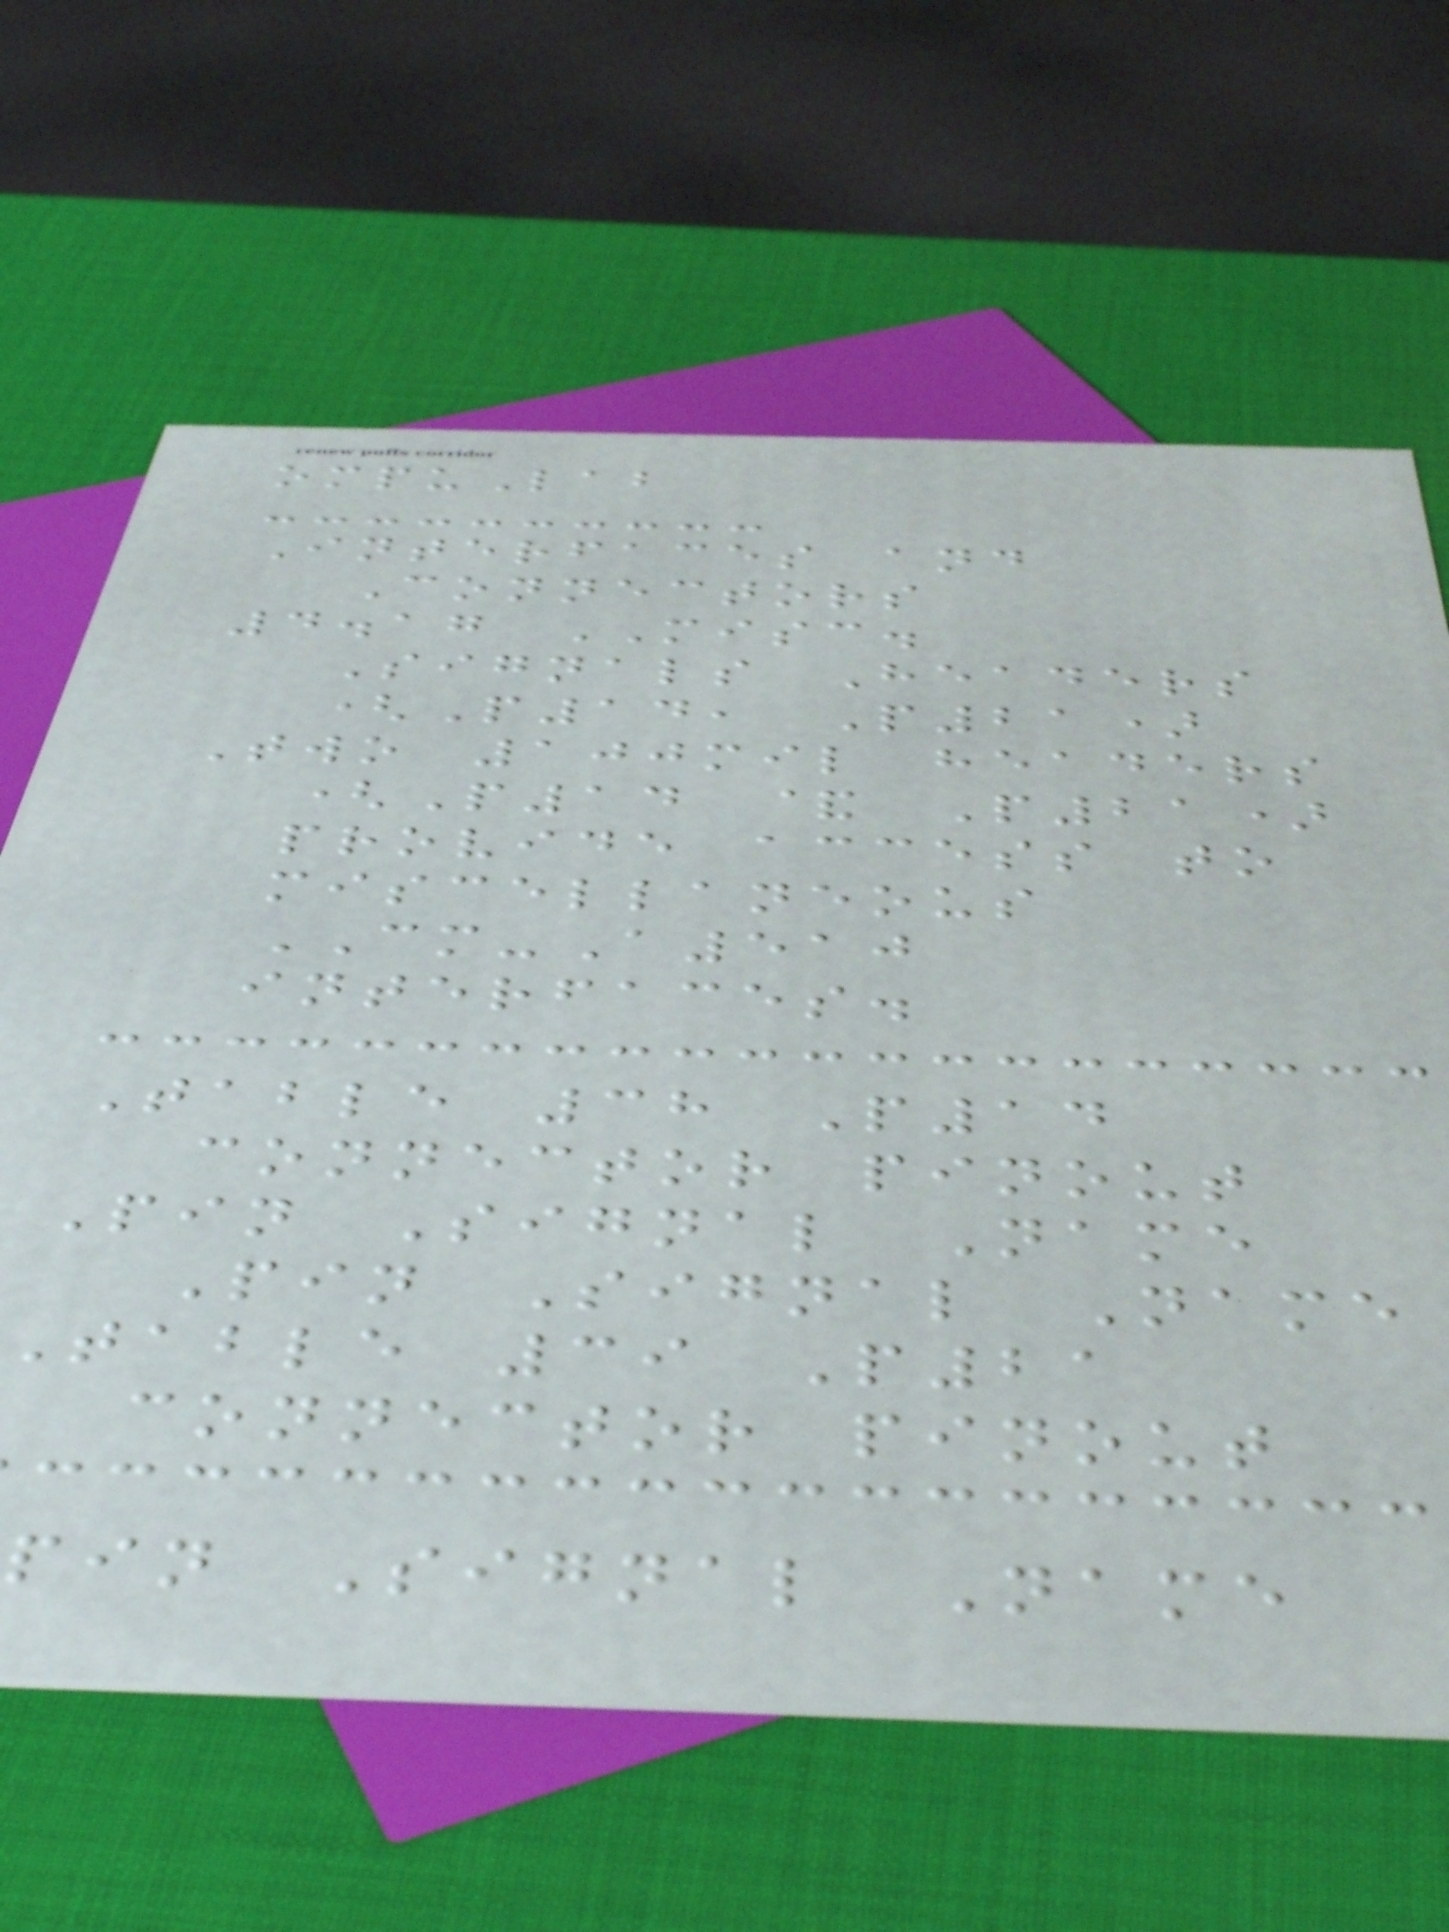ompuLab
Interfaces and
Connectors
4.17 MISC.
Signals Headers
(P14, P21)
Two 100mil headers
(P14 & P21)
provide access to
miscellaneous
CM-A510
interfaces.
Table 38 P14
connector pinout
Pin Signal Name
Pin Signal Name
table 39 P21
connector pinout
pin Signal Name
